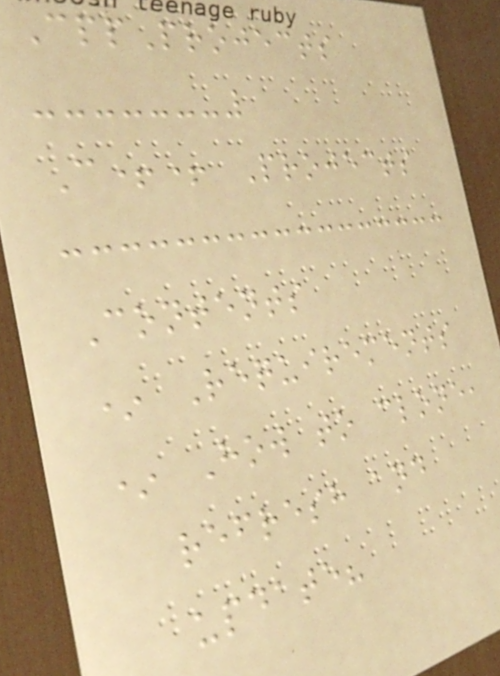CppProjects
C++ Projects
Contents
* Requirements
* How to clone,
refresh and
update?
